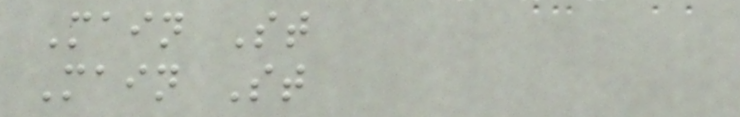Main St
Main St
